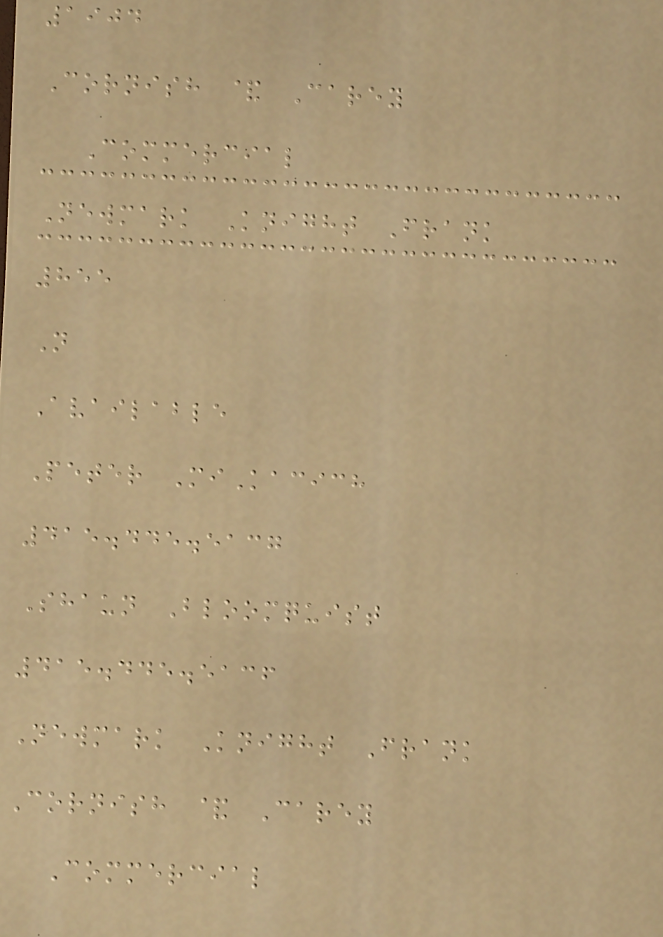1904
Cornish & Carey
Commercial
Newmark Knight Frank
855
N
Available
Peter MiKacich
415.445.5137
Shaun Bloomquist
415.445.5136
Newmark Knight Frank
Cornish & Carey
Commercial
